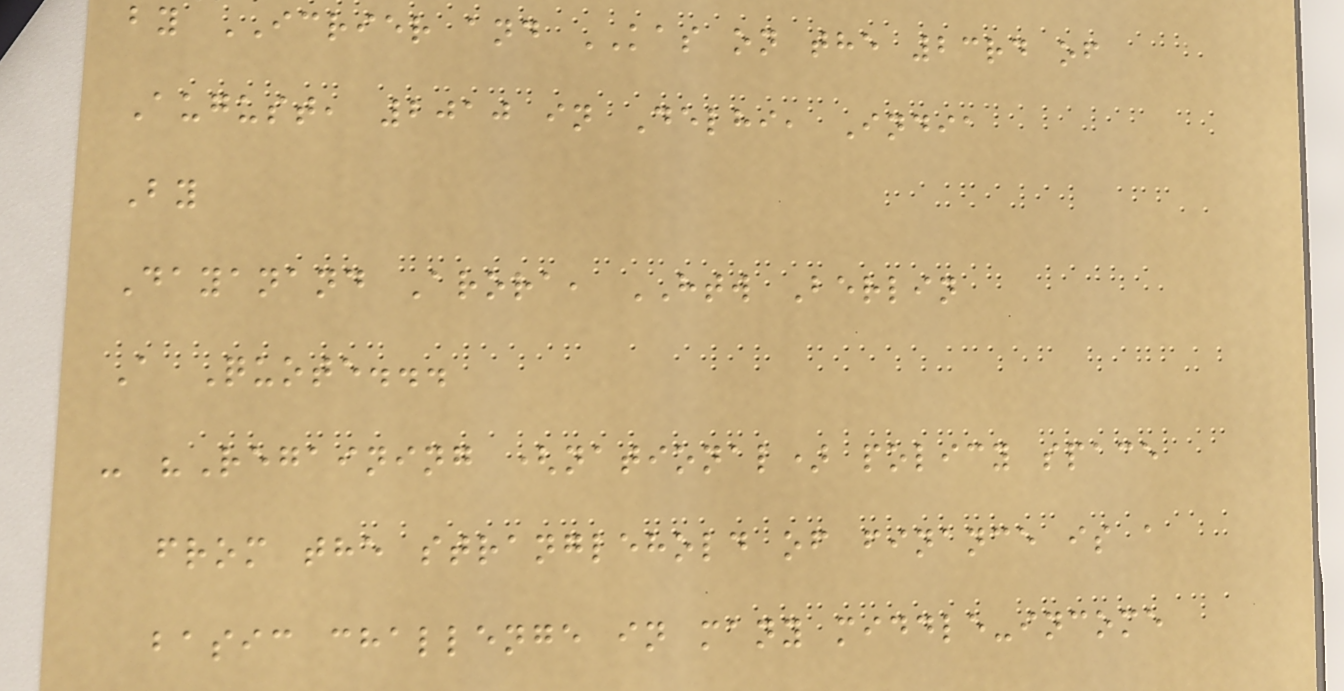by ICRIER and KAS on the 23rd of
August, 2010 in Delhi, India
By
Dayanand Arora, HTW Berlin
A Quote...
- "Regaining (national) policy space
from the stranglehold of finance is a
basic challenge in many middle-income
